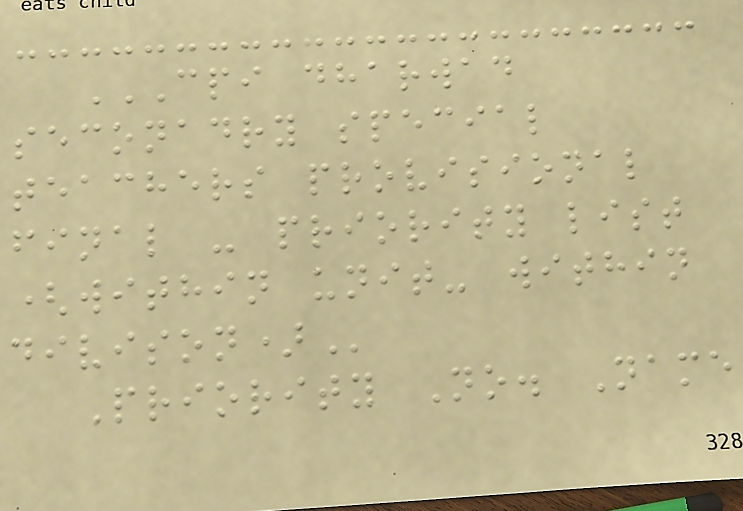CPI DHARWAD
SECONADRY SPECIAL
TEACHERS PROVISIONAL
FINAL - PRIORITY LIST
(WITHIN UNIT- WITHIN
DIVISON)
Priority No. Name
